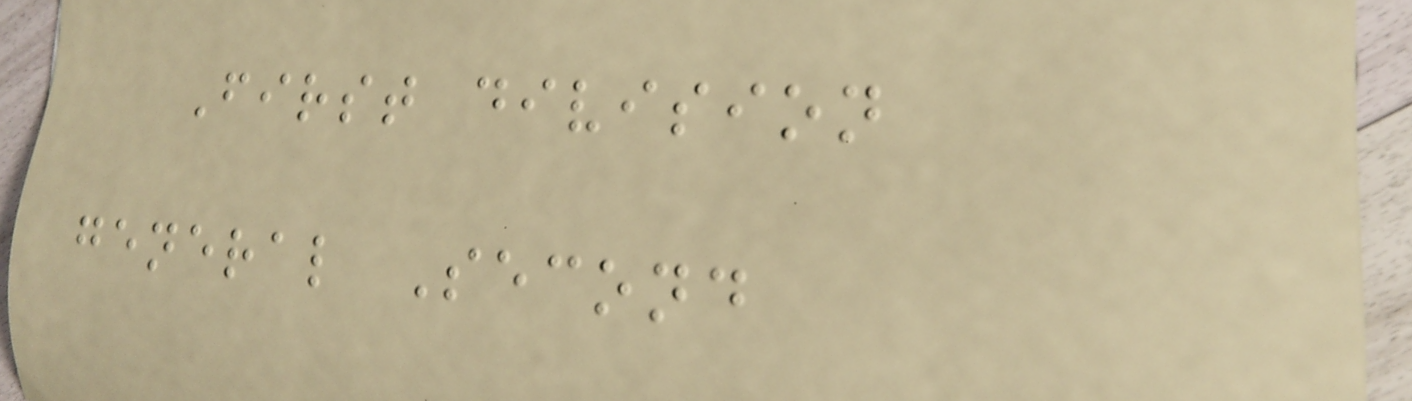First division
general Second
